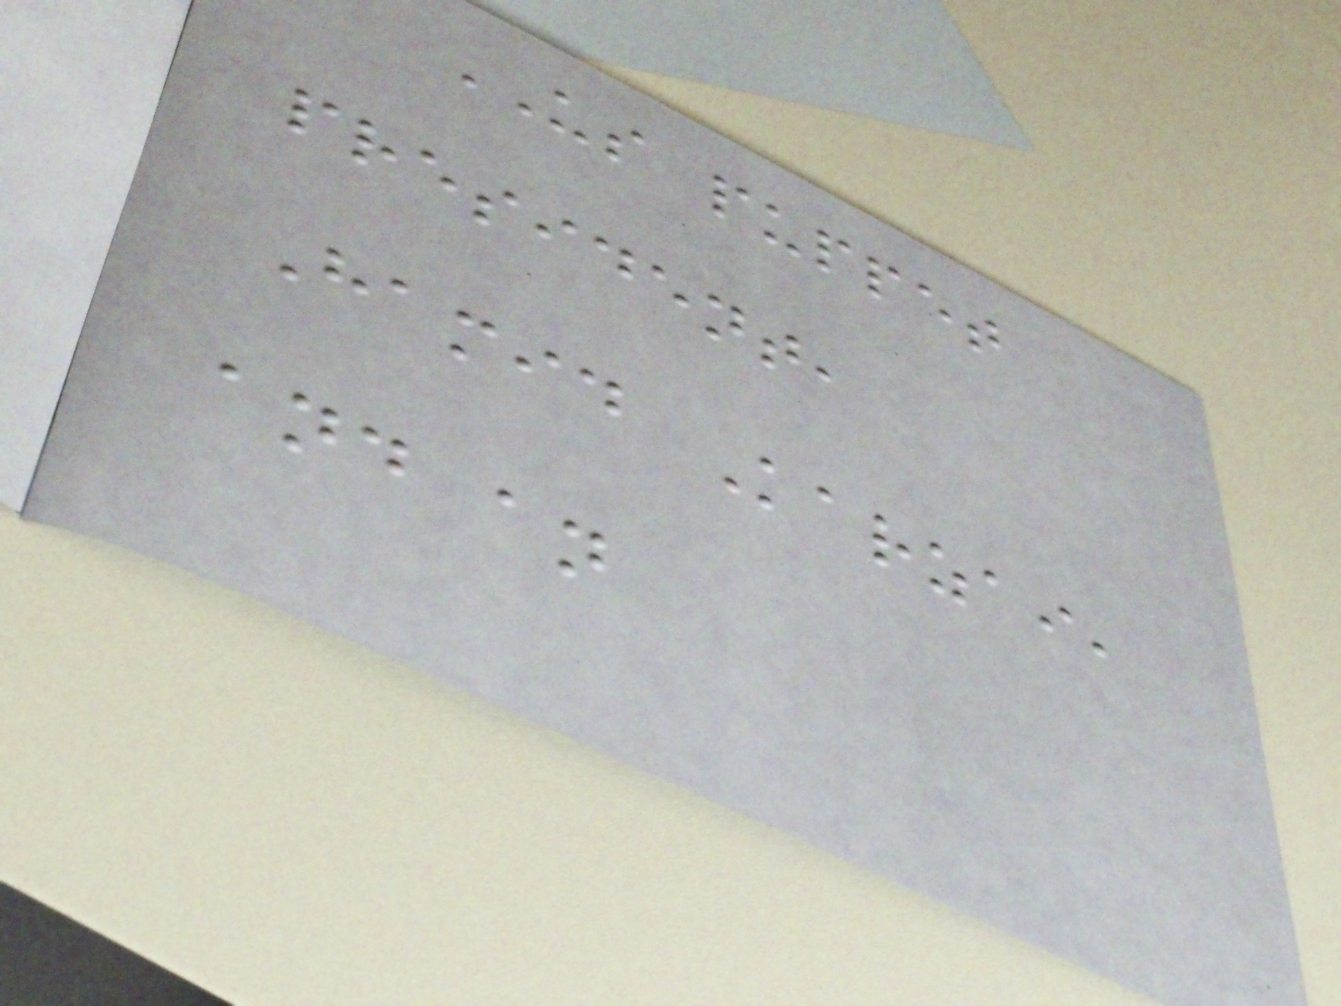US puppet
president,
Hamid Karzai,
and an
